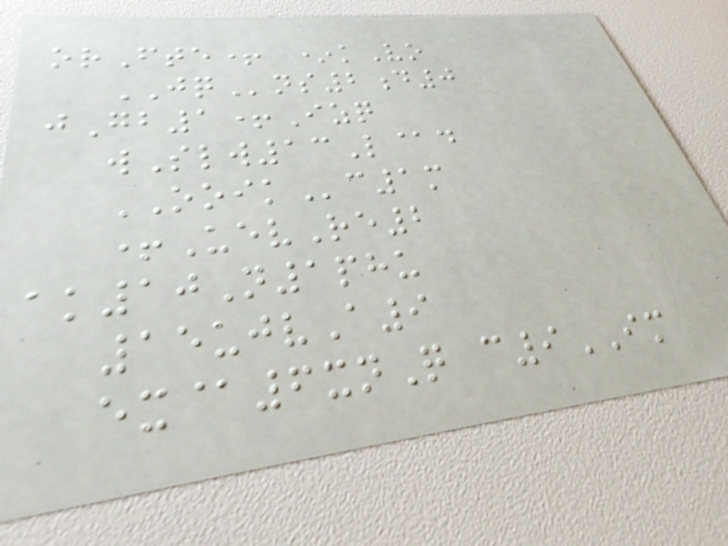orFte+ *kVo
JQns2d0
jGb1+Izq
wSlw13L@d
OOIKc1m
+UevRe2
ak10N1phu
15ujvA9
ex@6xnQ c9IM
